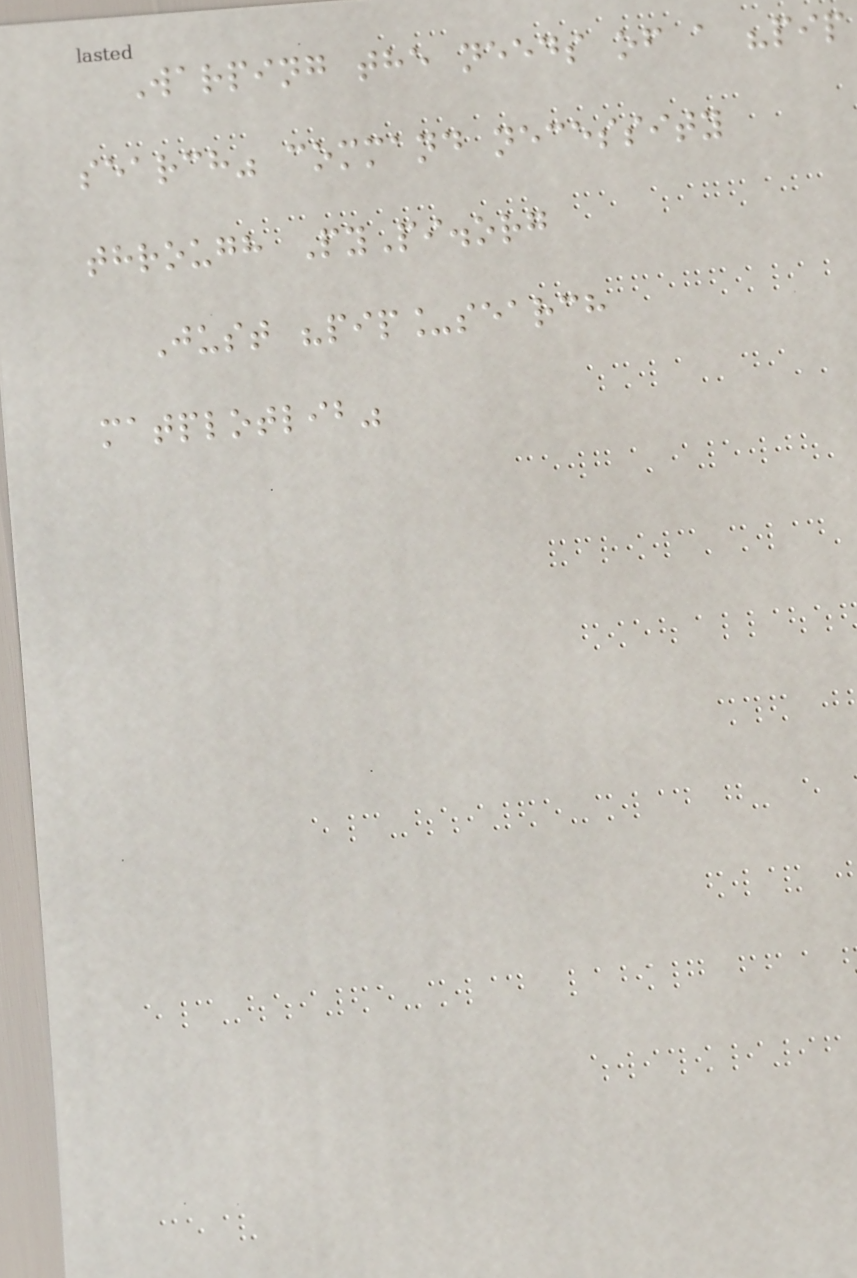Warping the needs of a "pip
search" command necessity
through PyPi.org
Just "pip_search
matplotlib"
